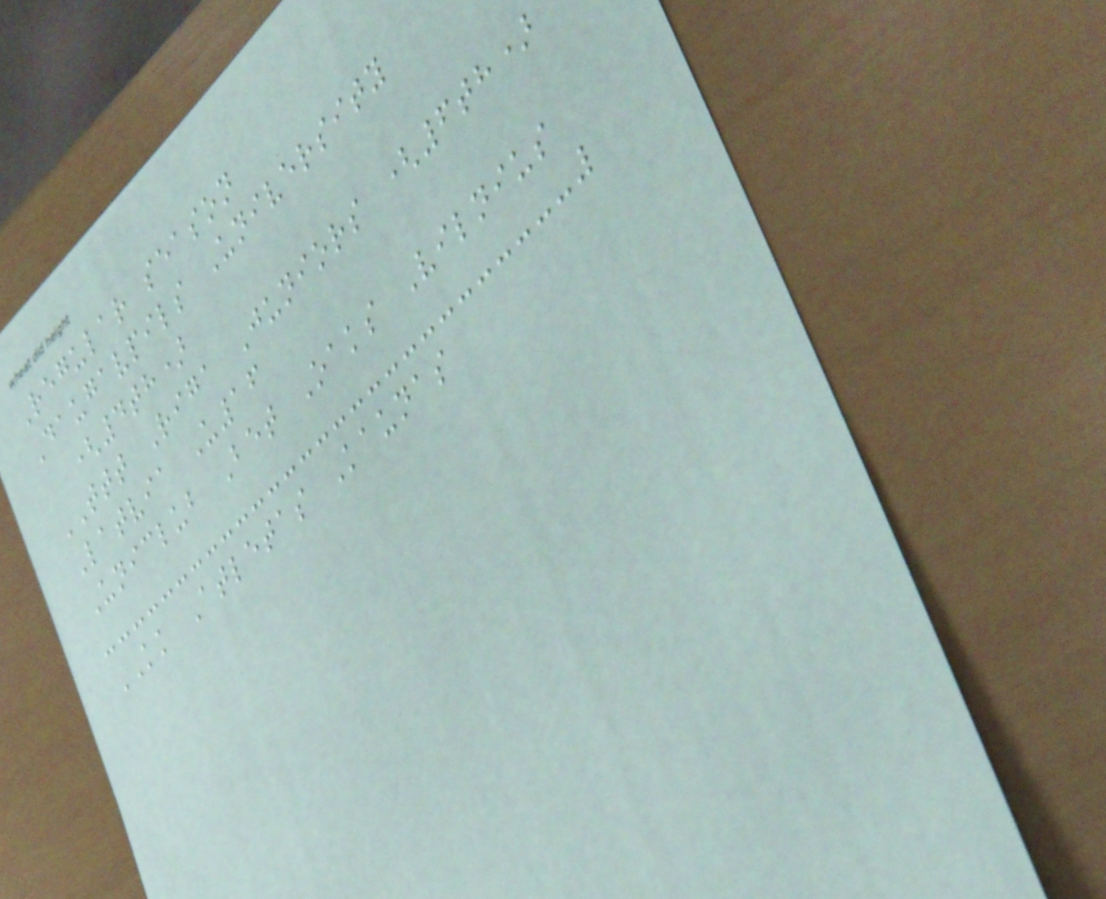Regular season
Daugavpils University
(4th)
TTT Riga Juniors (6th)
Latvia U16
Uniclub Bet Oaks Vilnius
KK Atletas Kaunas
